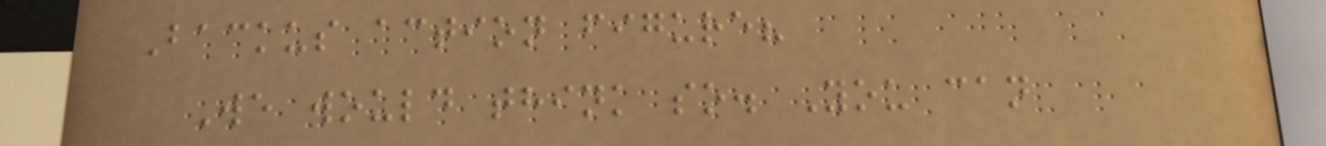Backus action figure?
We would think so. You can
